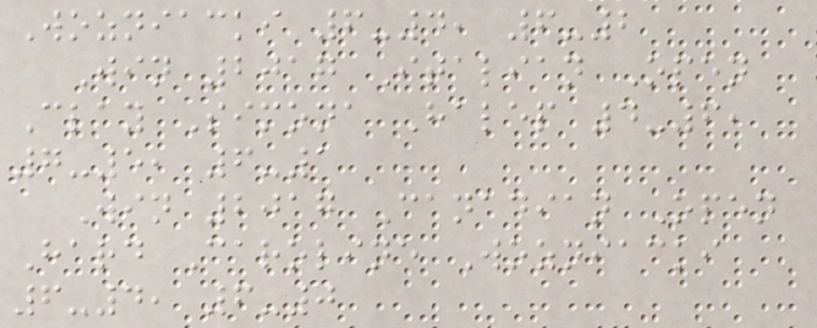Wozniacki 6-4, 6-2
Win 2017 Italian Open
Clay Simona Halep 4-6,
7-5, 6-1
Win 2017 Canadian Open
Hard Caroline Wozniacki
6-4, 6-0
